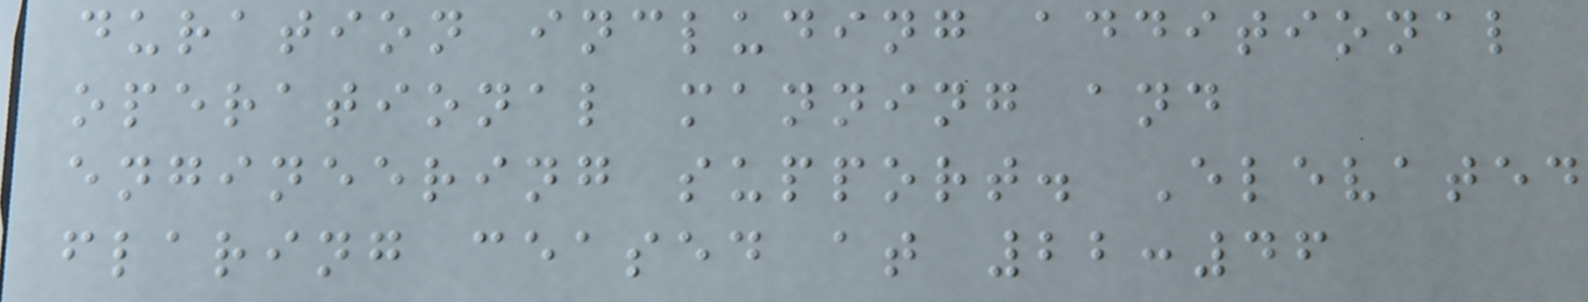duration including additional
operational manning and
engineering support. Elevated
flaring ceased at 22:46
